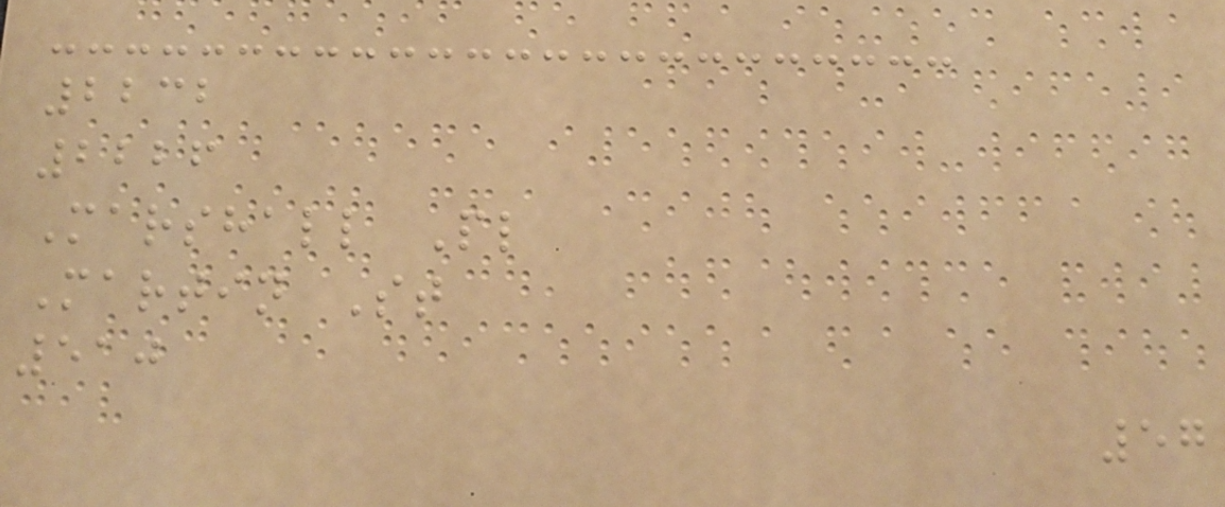2232
2226
Marshall Pl
Martin St
510
57
